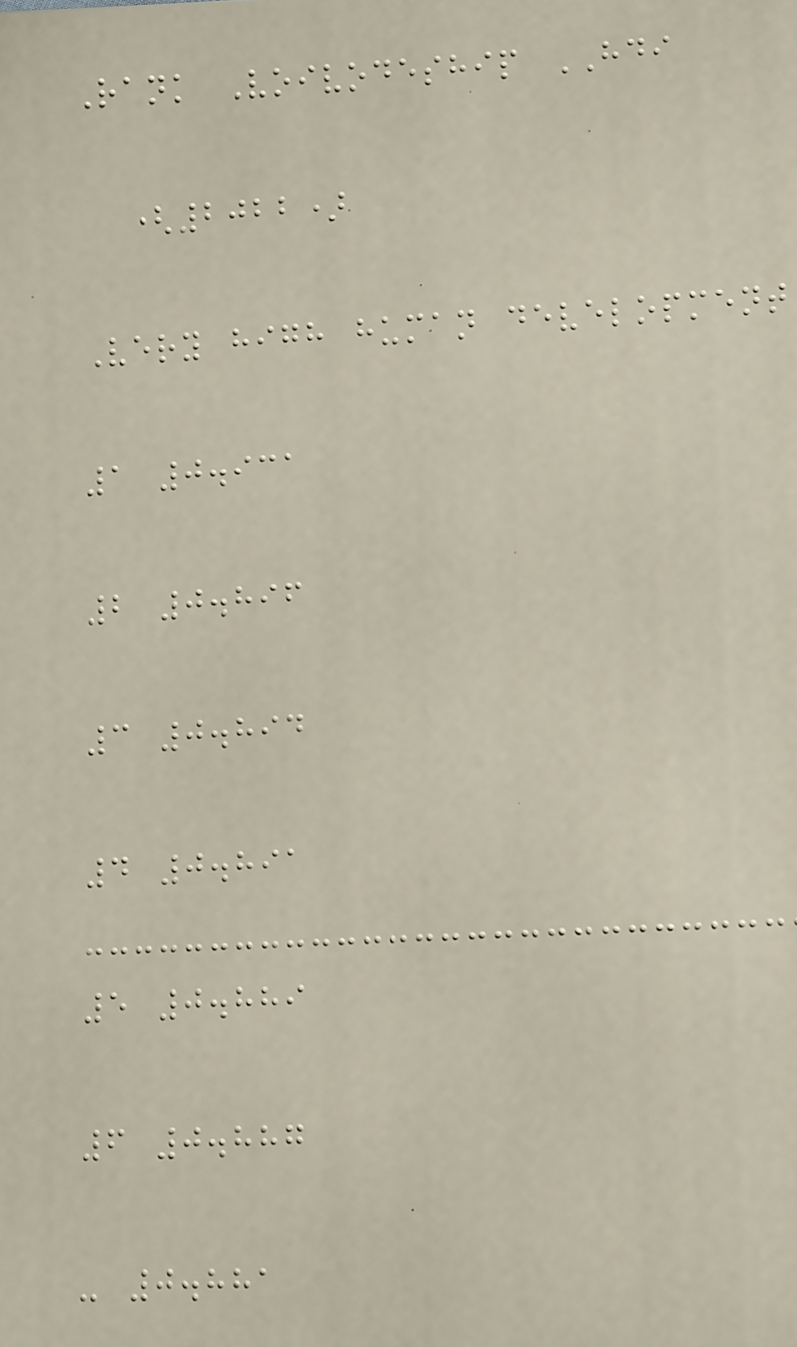Rank Voivodeship HDI
(2022)
Very high human development
1 0.931
2 0.896
3 0.894
4 0.891
5 0.889
6 0.887
- 0.881
